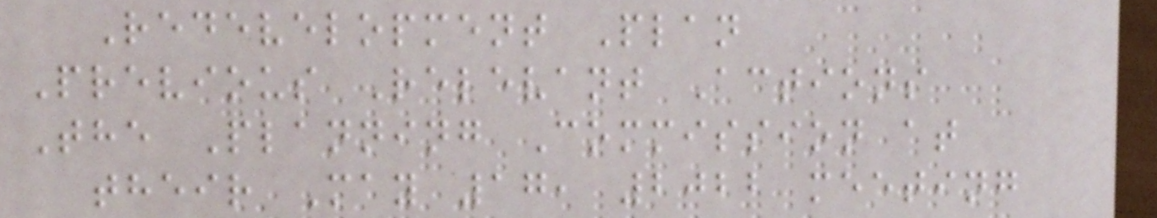Redevelopment Plan
Previous Relevant Actions
The Planning Commission at
their May 17, 2022 meeting
